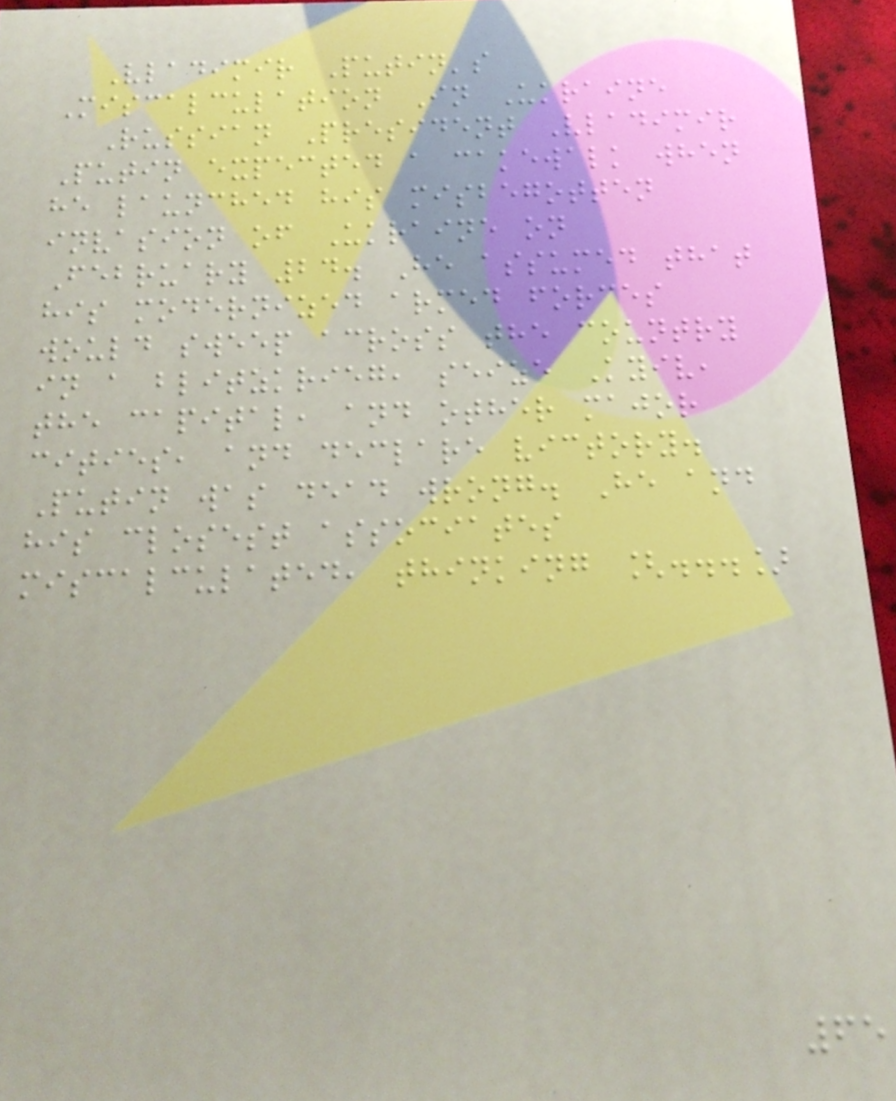Vladimir Putin's
Miscalculation In Ukraine
Russian President Vladimir
Putin expected a cakewalk when
he launched his misbegotten
invasion of Ukraine on
February 24. He assumed that
his modernized armed forces
would sweep across the country
in a blitzkrieg, seize Kyiv,
the capital, and other major
cities, and declare victory.
Putin was dead wrong. He and
his closest associates
miscalculated, thinking [...]
65
